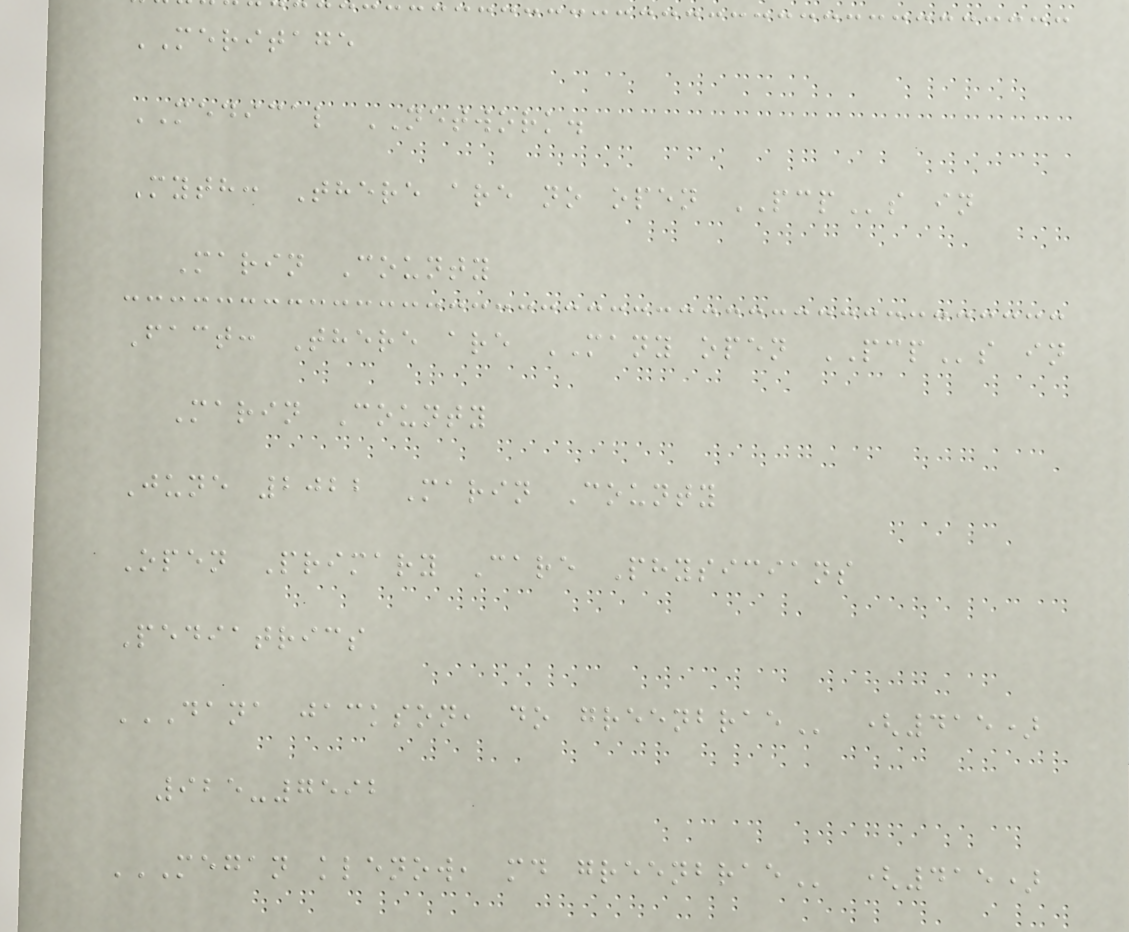MERITAGE
MEDICAL NETWORK.
Myth: There are no open PCPs in
Marin County
Fact: There are MANY open PCPs in
Marin County
June 2022 Marin County
Open Primary Care Physicians
Pediatrics
DANA JACKSON, DO GREENBRAE (415)
925-7592
MEGAN KLENOW, MD GREENBRAE (415)
